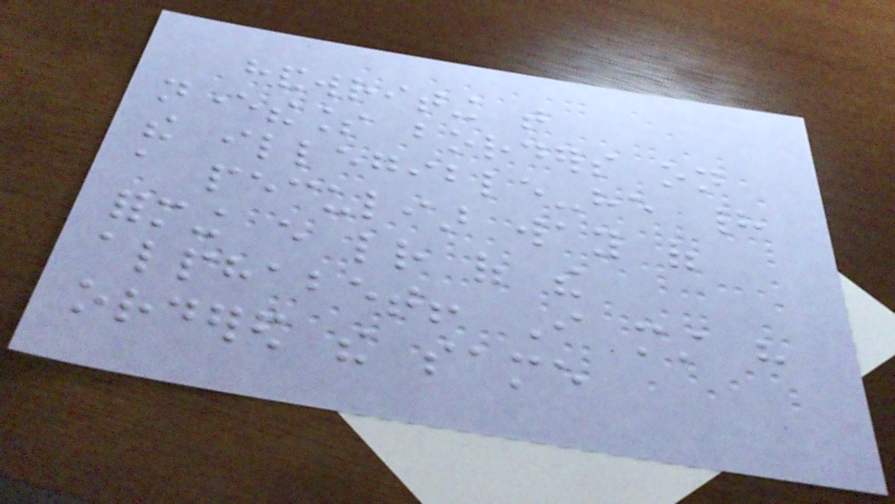handwriting that
nevertheless borders on
the illegible-he had
a peculiar way of
forming every letter of the
alphabet! I must have
ordered the same
